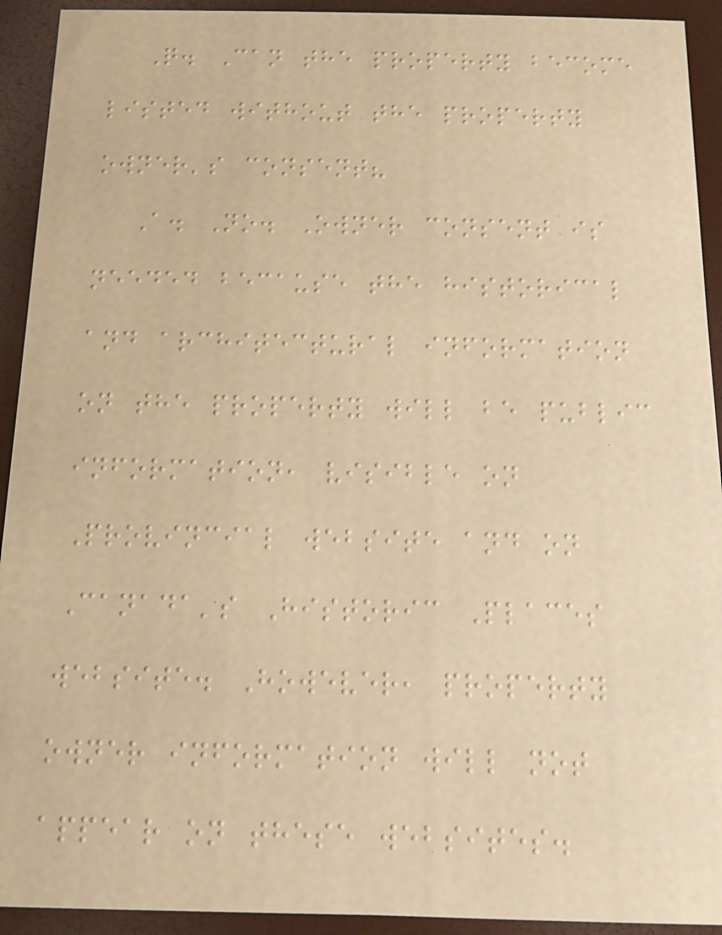Q. Can the property become
listed without the property
owner's consent?
A. No. Owner consent is
needed because the historical
and architectural information
on the property will be public
information, visible on
Provincial website and on
Canada's Historic Places
website. However, property
owner information will not
appear on these websites.
